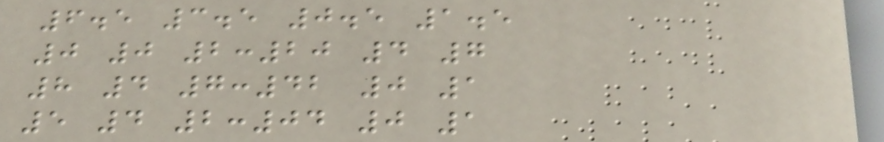6.5 3.5 0.5 1.5
0 0 2:20 4 7
8 4 7:42 0 1
5 4 2:04 0 1
